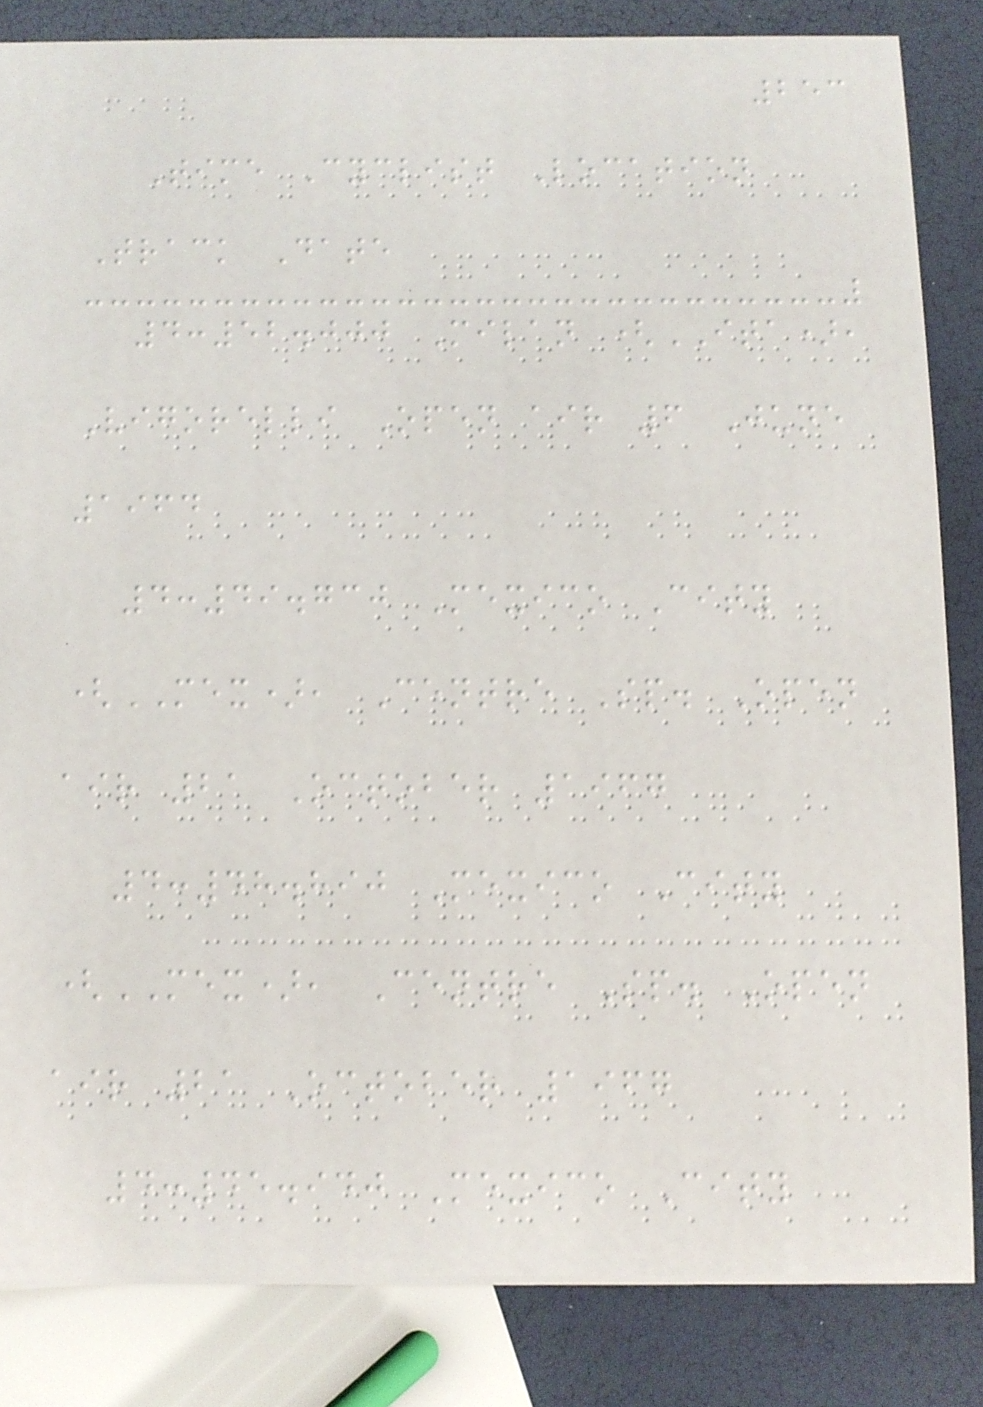253
Time Cyclist Location
Track Date
4:52.000 Milan (ITA),
Vigorelli Open air 6 June
1964
4:49.730 Mexico City
(MEX), Centre Sp. Open
air 21 October 1967
4:48.890 Mexico City
(MEX), Centre Sp. Open
air 21 October 1967
4:45.940 Mexico City
